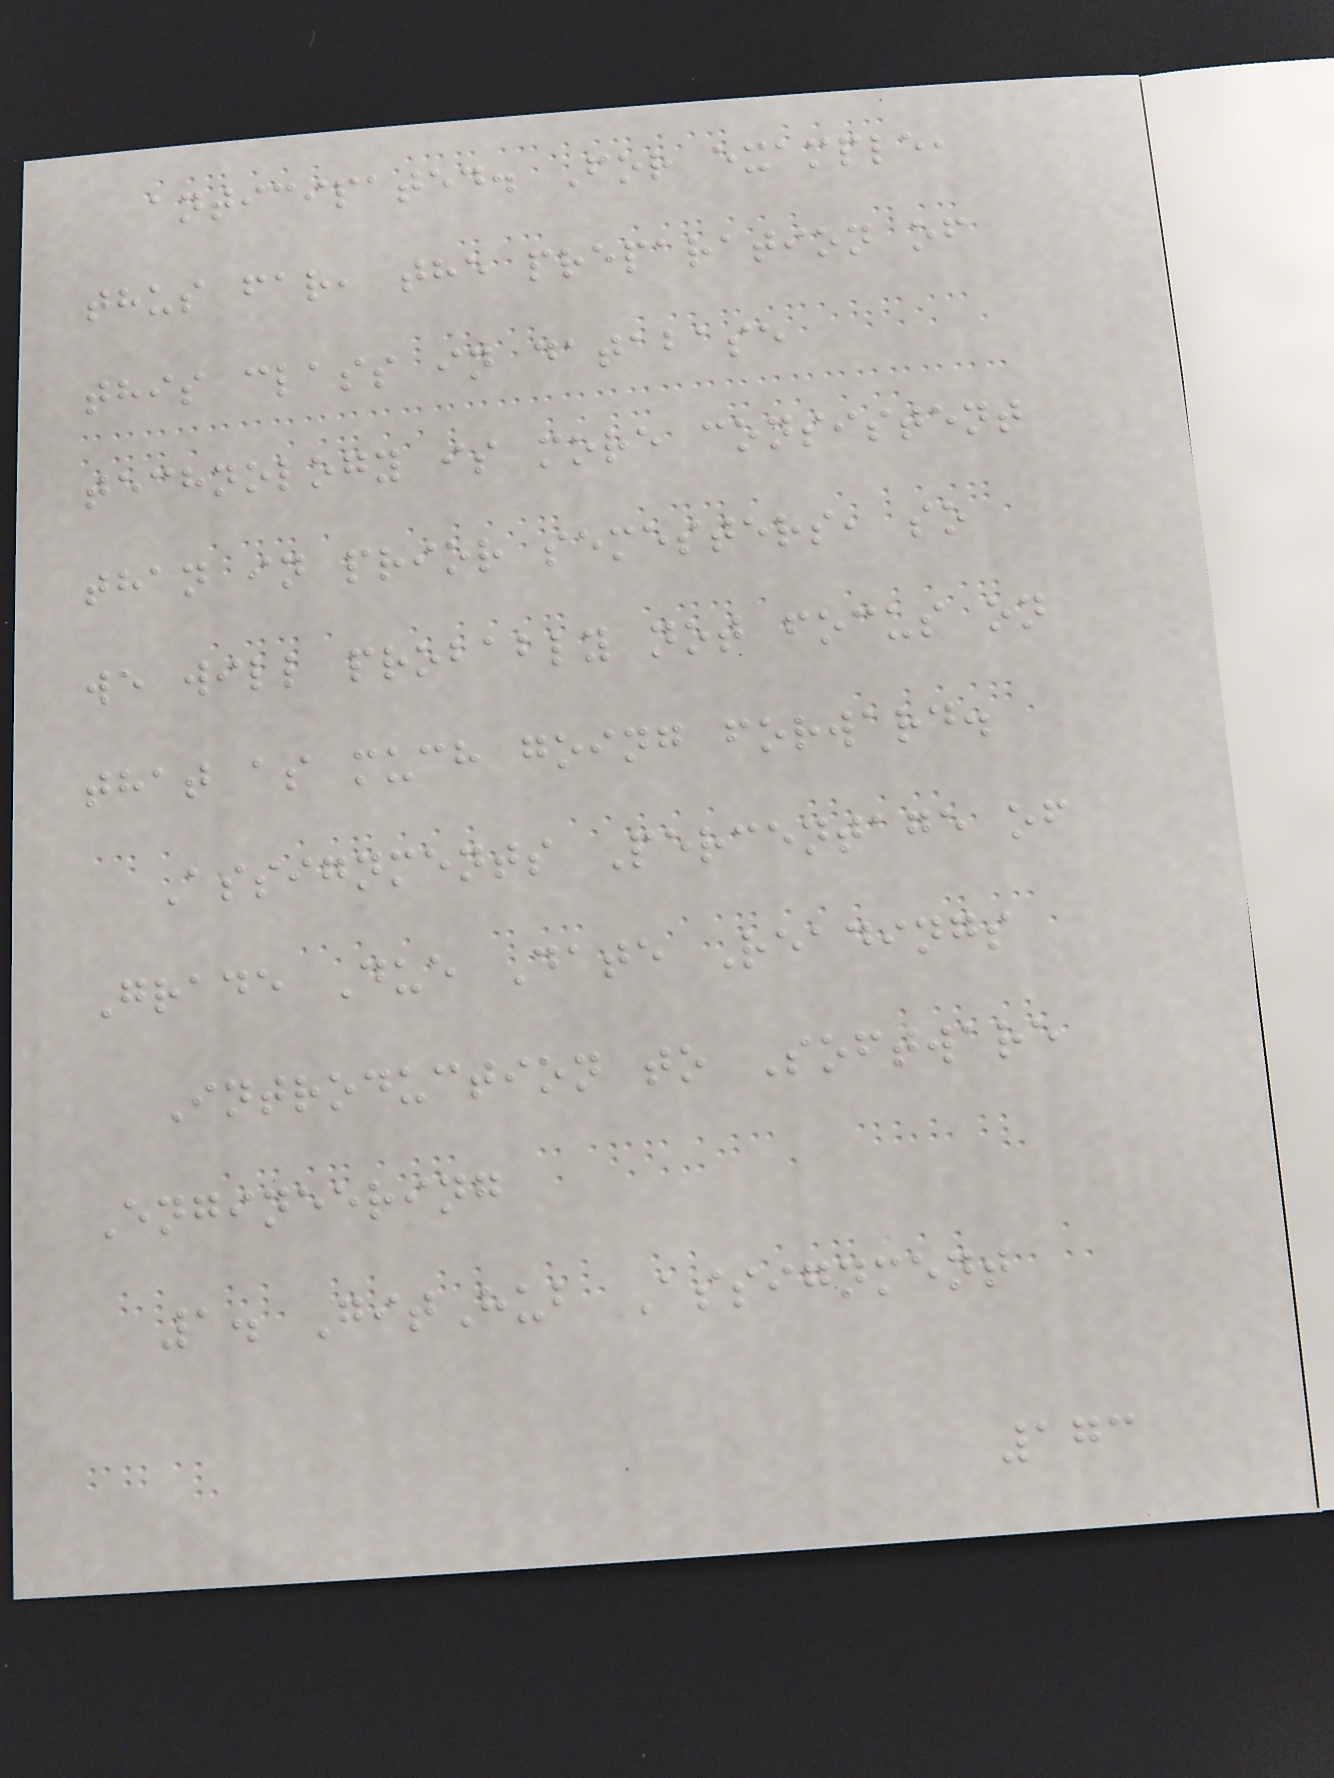anticipated. For example,
thus far, the preparation of
this class in database
technology is more consistent
than in prior semesters, so
we will probably not focus on
that as much going forward.
Assignments Percentage of
Grade Due Date Readings
Introduction to Software
Engineering
1. GitHub Assignment
173
